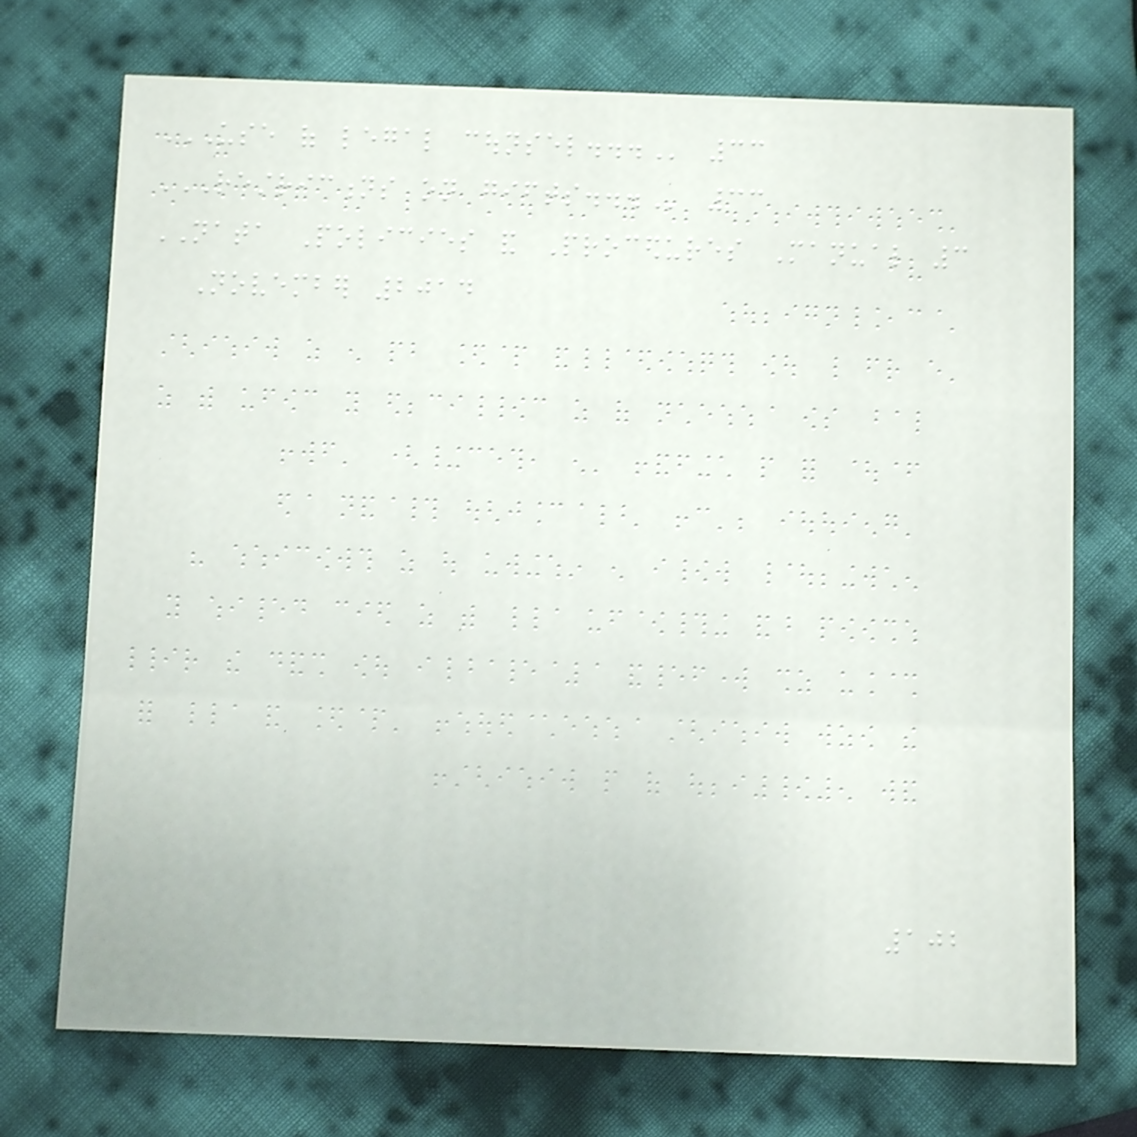USE OF LEGAL COUNSEL... 33
RESTRICTIONS ON GIFTS... 33
NATA Policies and Procedures Manual 3
November 2014
102
